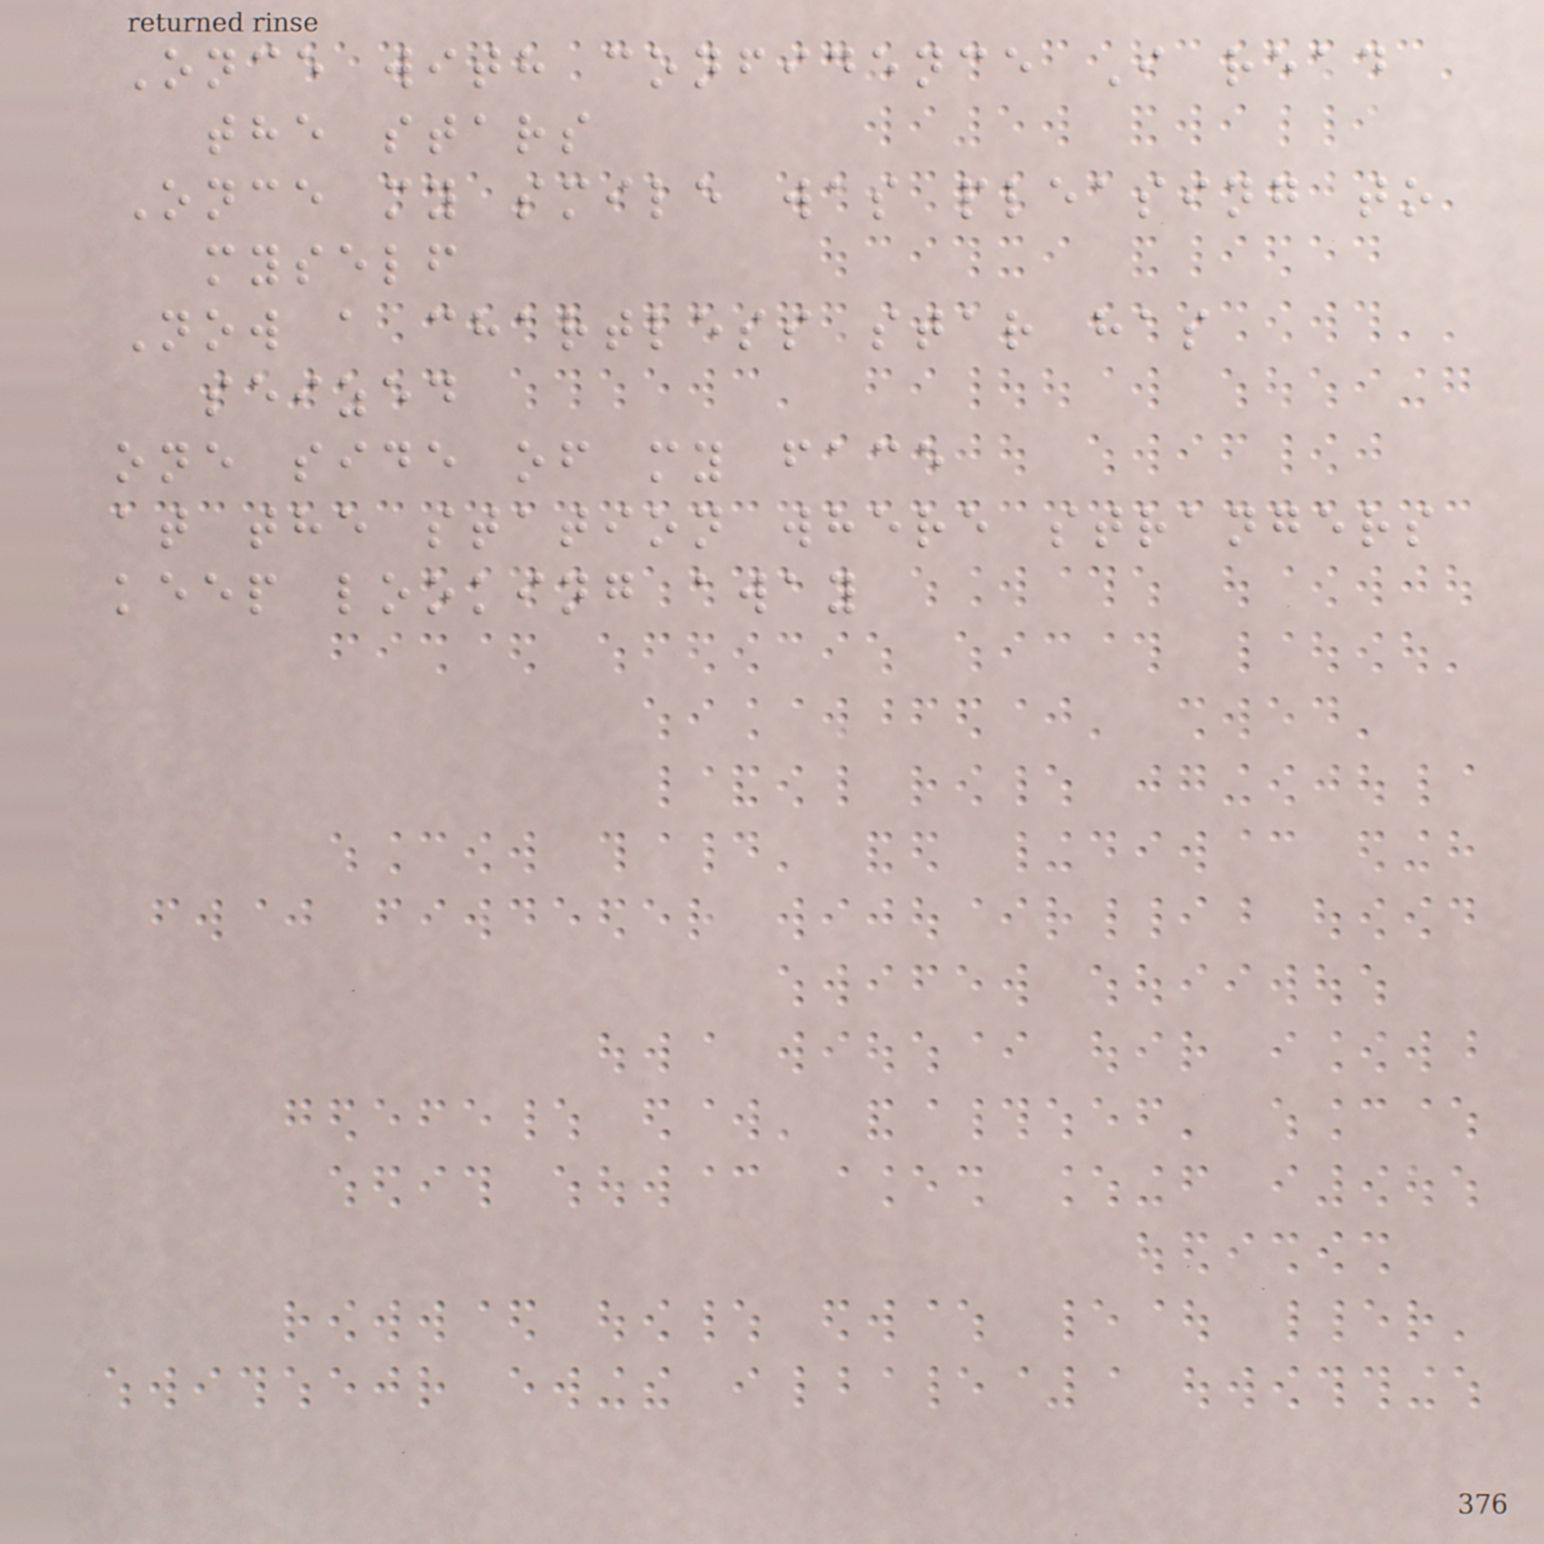Once with confidence I read
the stars
Once my smile was pleasing to
myself
Now a chartless star has
seized
one side of my face
at the station where strangers
keep looking away
